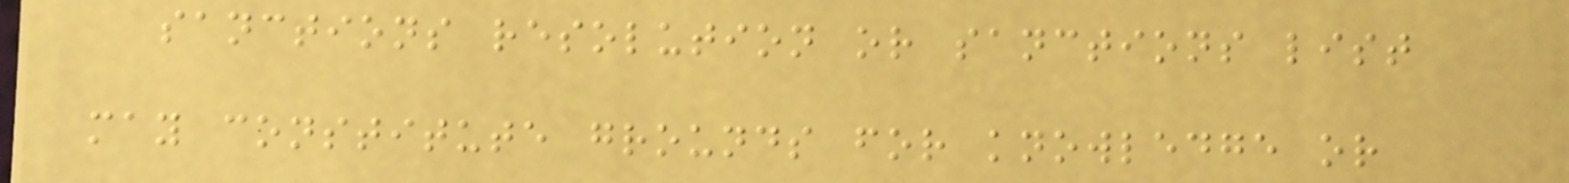sanctions resolution or sanctions list
may constitute grounds for knowledge or
